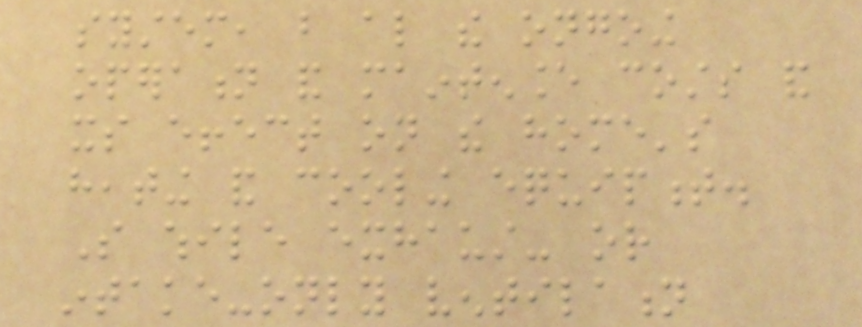system, but also the ongoing
operation and maintenance costs and
its effect on the home's
heating and cooling equipment.
So while exhaust- or
intake-only ventilation
